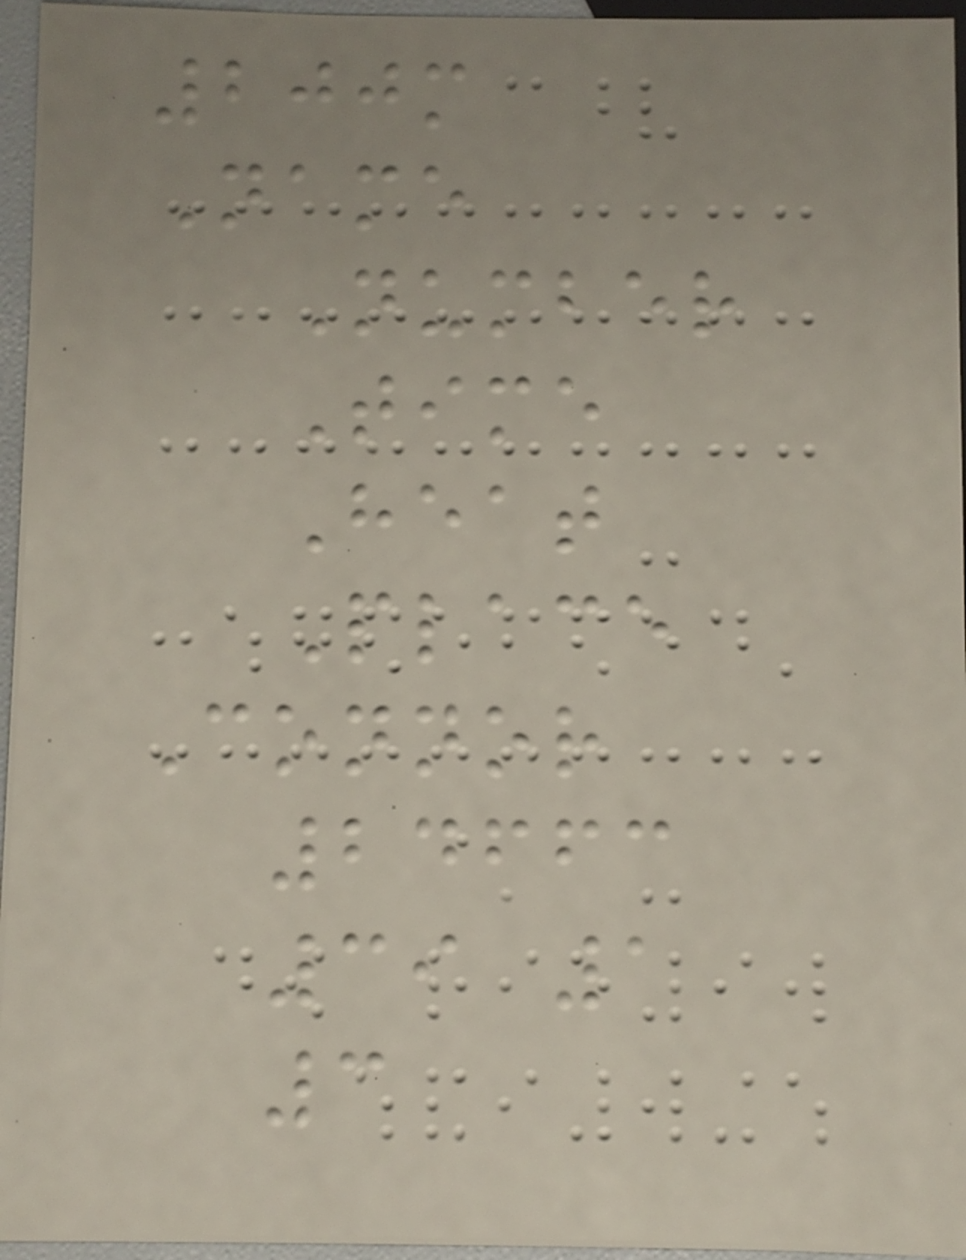200m
Name
Number
Time
Heat
Place
Connor
24663
39 1
3
